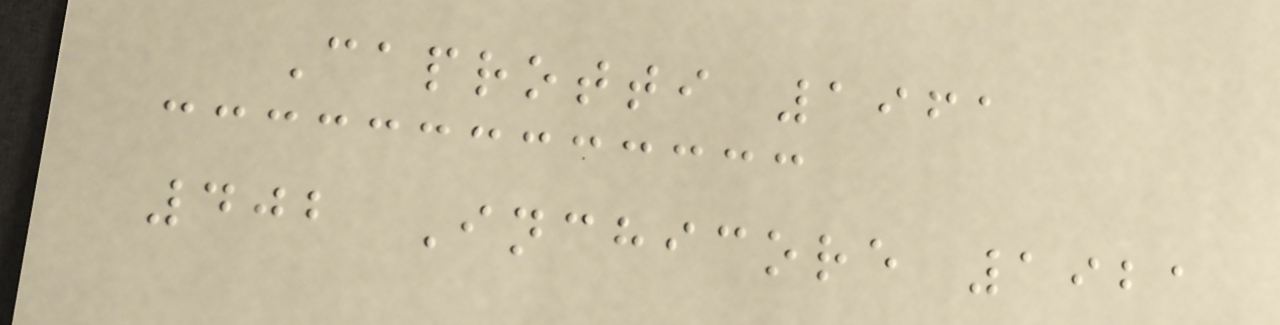Caprotti 1961
402 Inchicore 1921
